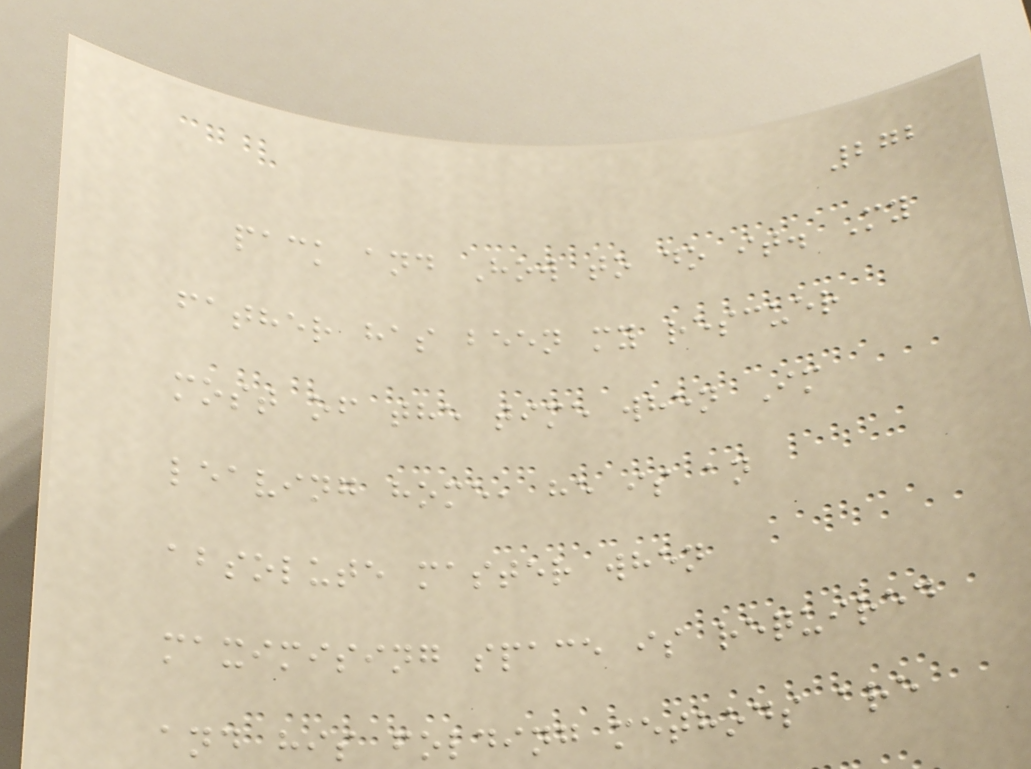272
pack and How to do it. My
father has been my rescuer
most of the time when Im
leaving home, he is an
absolute master when
maximising space is required
and his folding methods are
